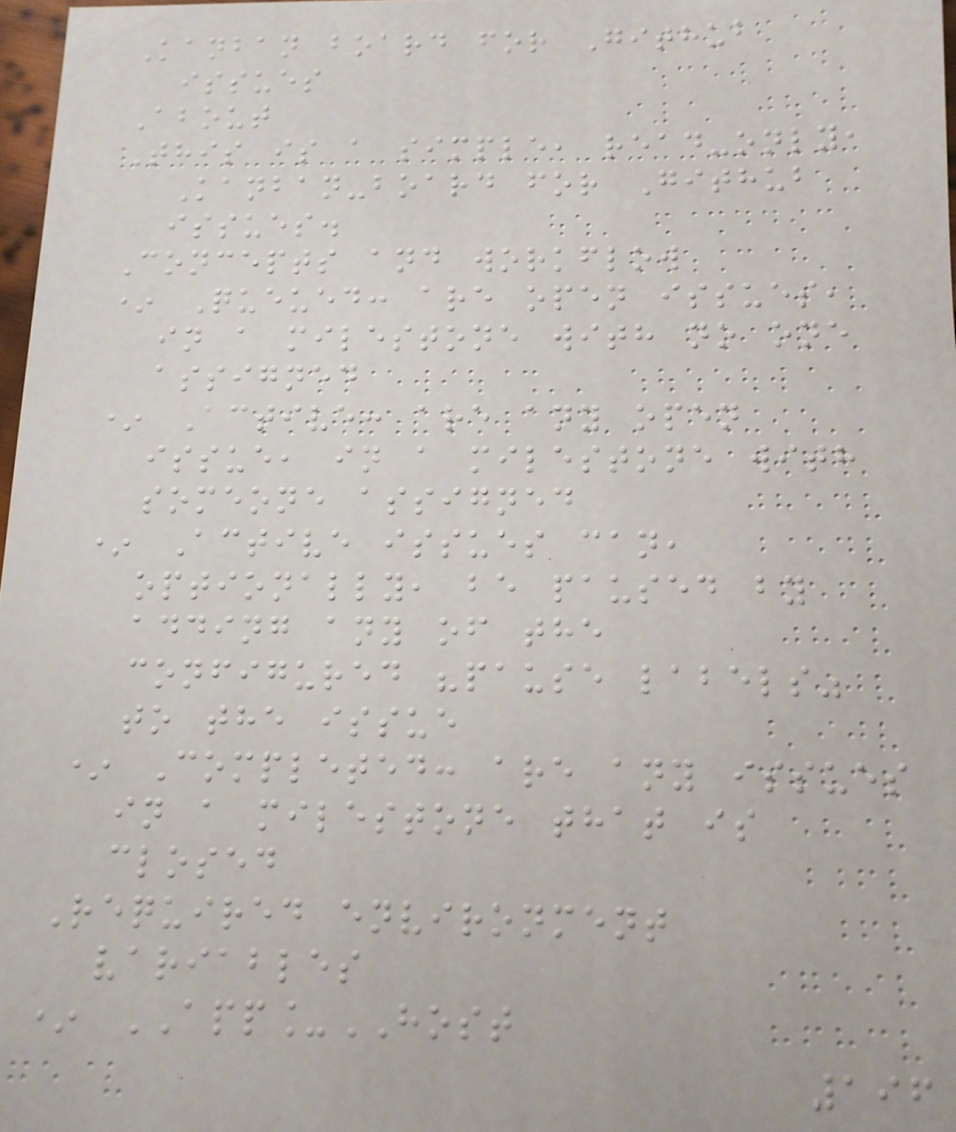Kanban board for Github
issues
About
This is a simple, read-only,
Kanban-board for Github
issues.
Concepts and workflow
* Queued: are open issues,
in a milestone with no one
assigned
* Active: are any open
issue, in a milestone with
someone assigned
* Active issues can,
optionally, be paused by
adding any of the
configured "pause labels"
to the issue
* Completed: are any issues
in a milestone that is
closed
Required environment
variables
* APP_HOST
196
